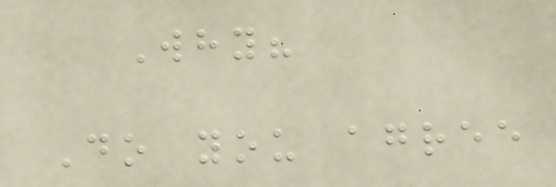Why?
Do you agree
